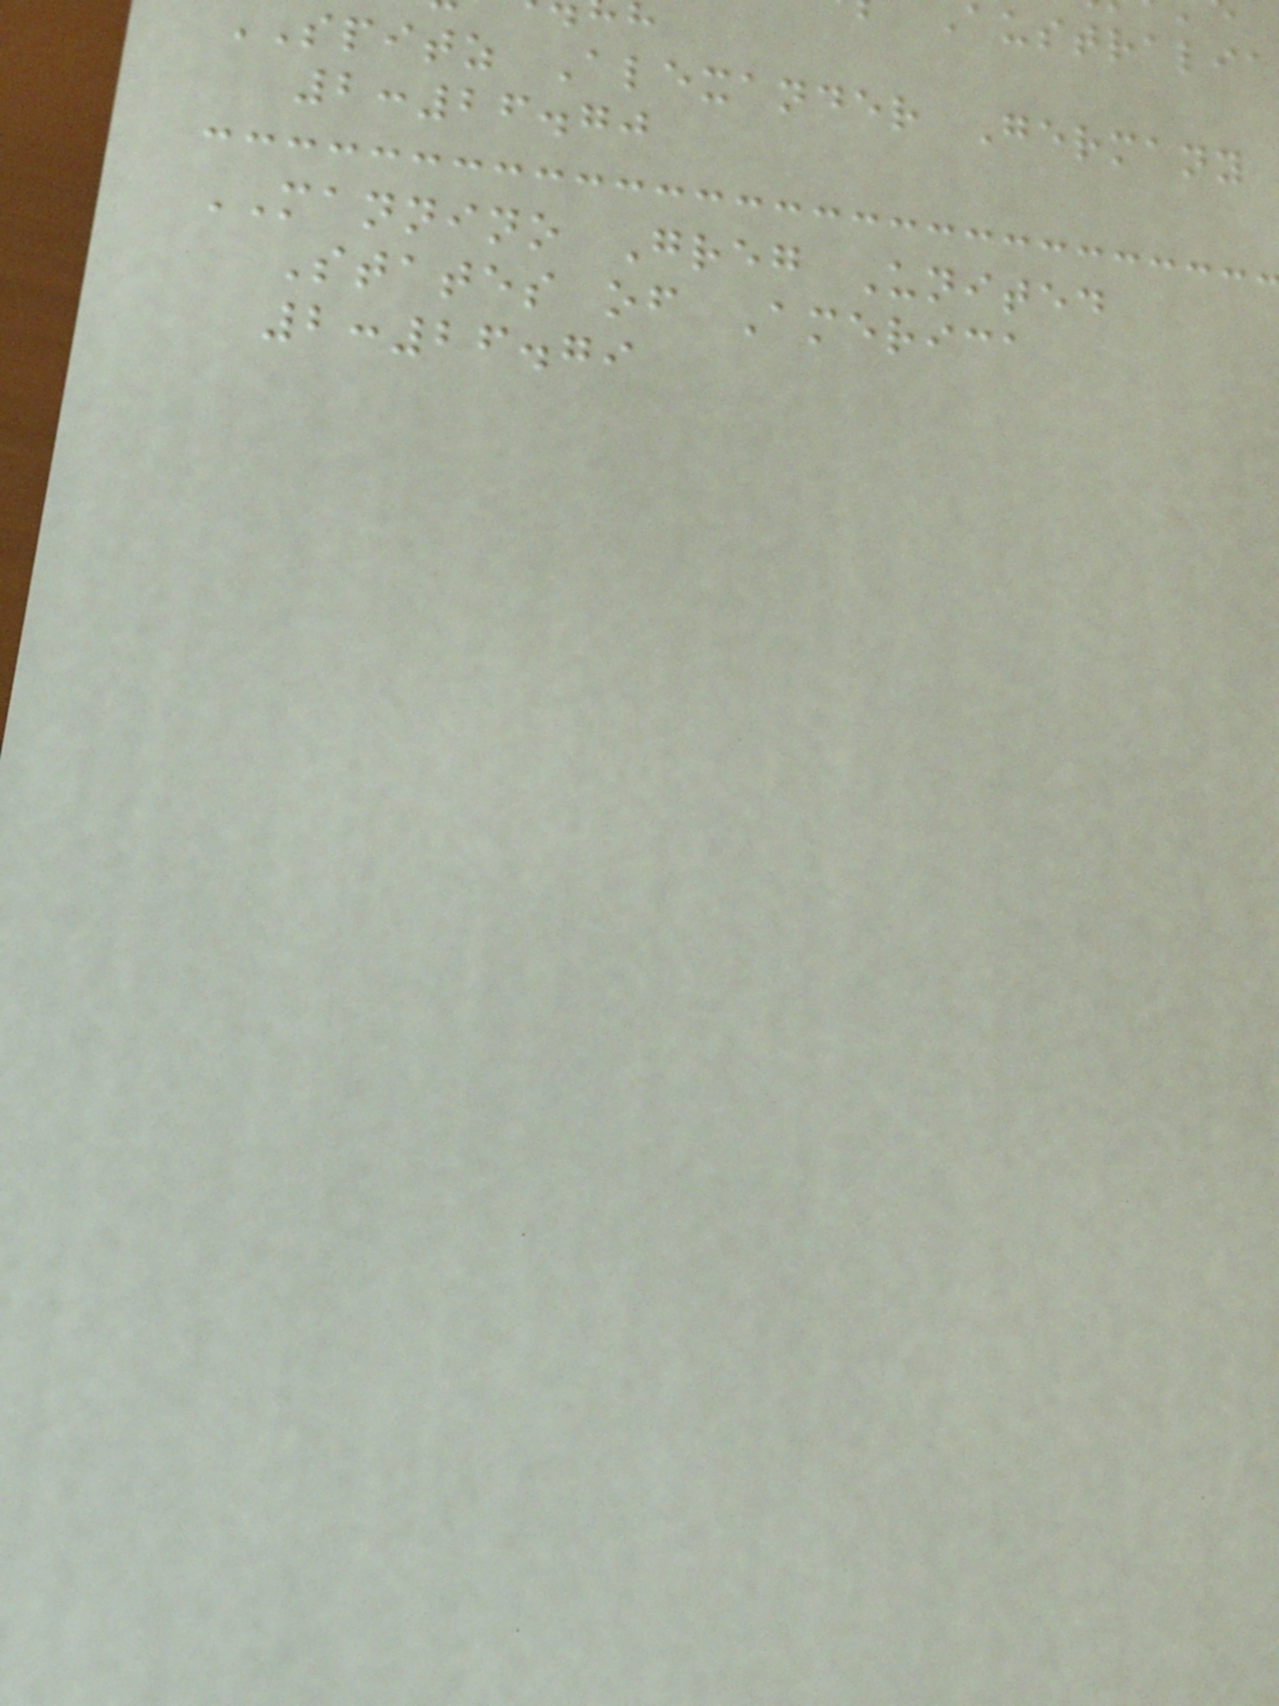australia
spitz Alexander Germany
2:26.70
MANNINO Greg United
States of America
2:26.79
